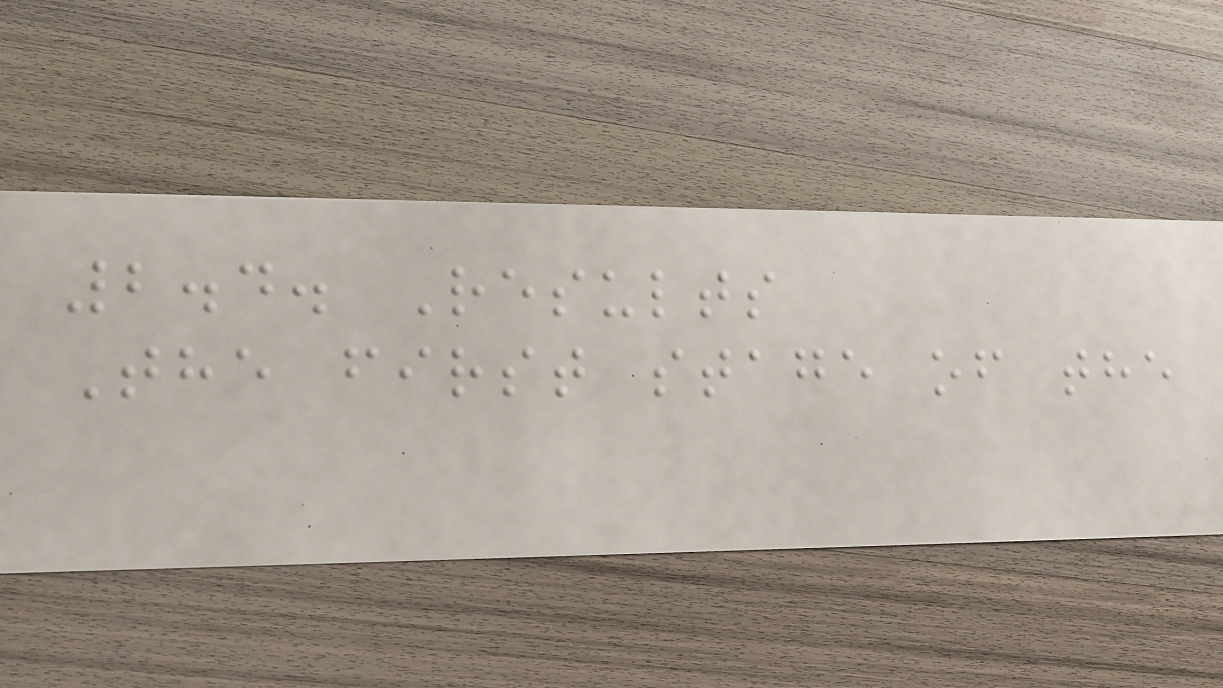2.4. Results
The first stage of the
